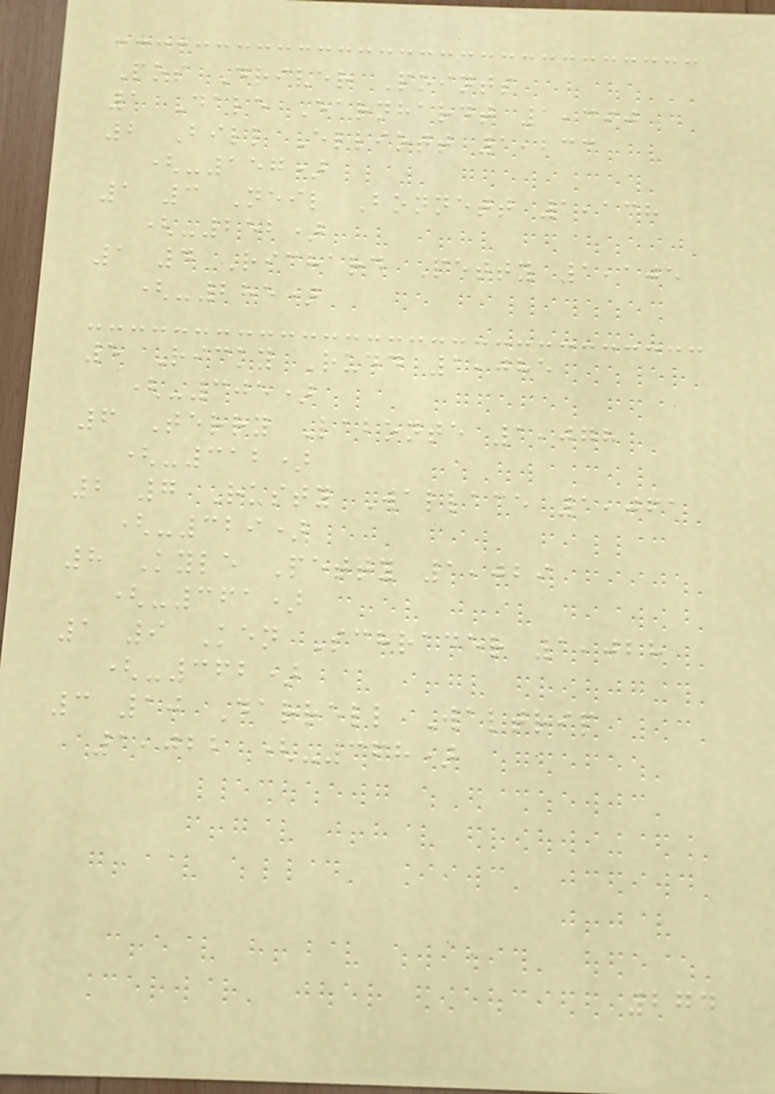Pos Driver Points
1 Dale Earnhardt 1,390
2 Bill Elliott 1,233
(-157)
1 3 Neil Bonnett 1,138
(-252)
1 4 Richard Petty 1,105
(-285)
5 Ricky Rudd 1,085
(-305)
6 Terry Labonte 1,078
(-312)
2 7 Rusty Wallace 1,061
(-329)
8 Kyle Petty 1,029
(-361)
1 9 Ken Schrader 1,028
(-362)
3 10 Darrell Waltrip
1,022 (-368)
274
